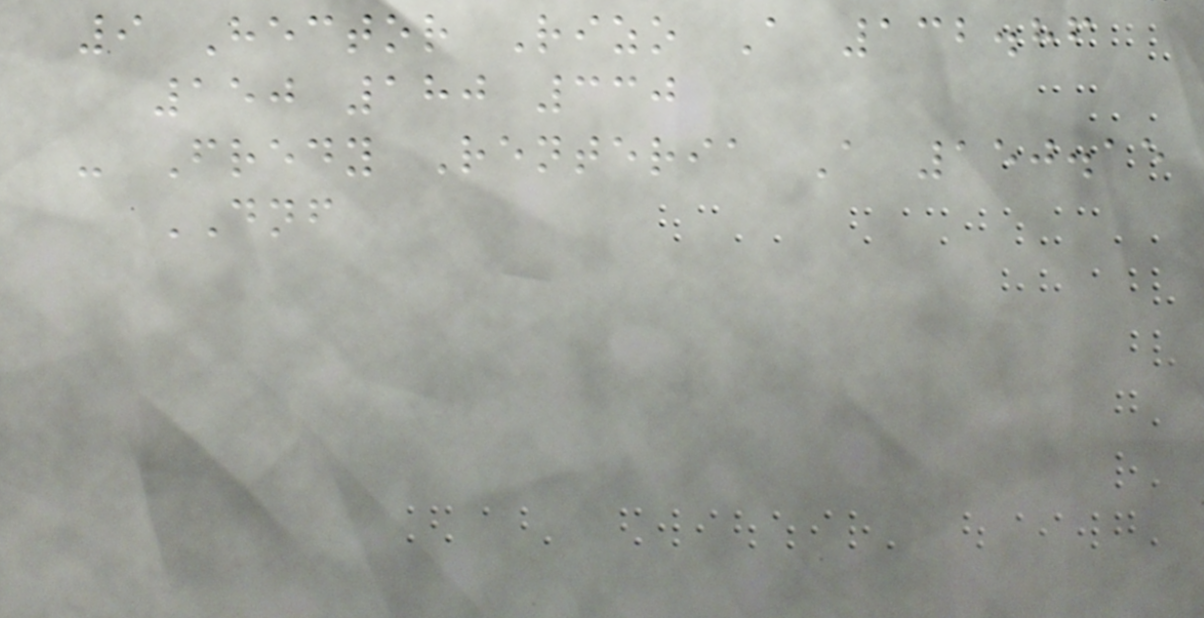9 Hector Rizo A 132.86
150 180 330
- Fredy Renteria A 150.15
DNF
